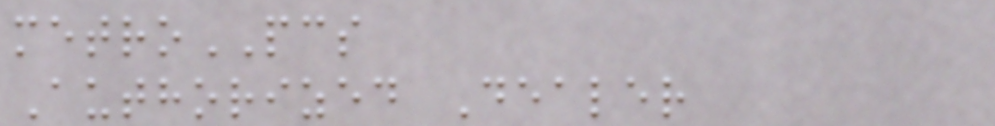metroPCS
Authorized Dealer
